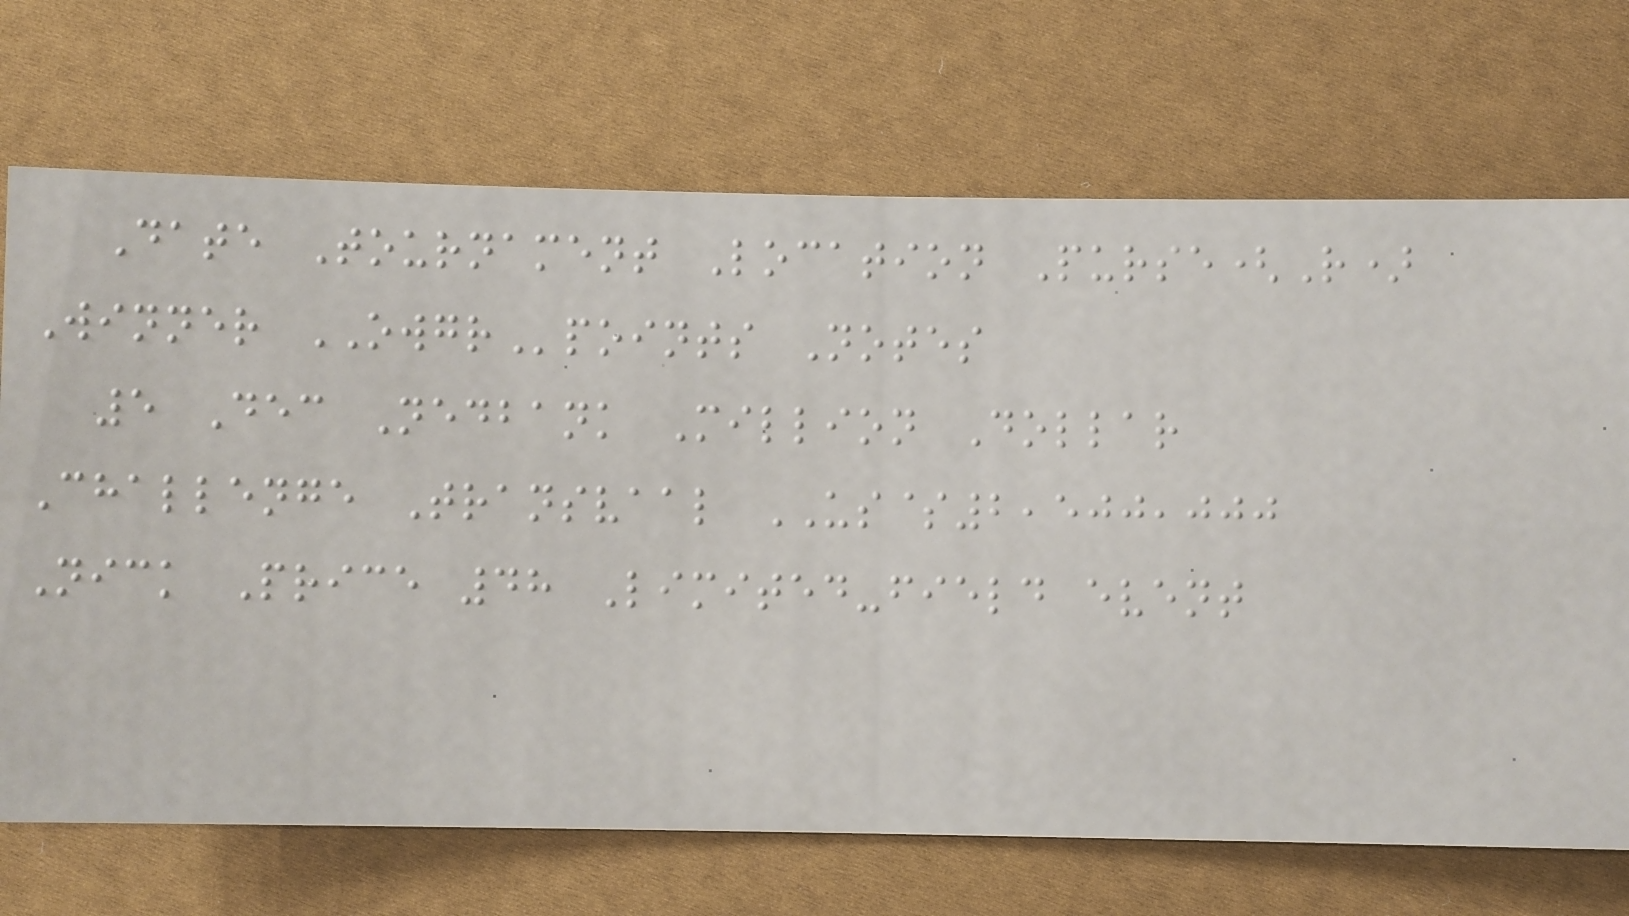Date Tournament Location Purse(R)
Winner OWGRpoints Notes
5 Dec Nedbank Million Dollar
Challenge Transvaal US$2,500,000
Nick Price 48 Limited-field event
